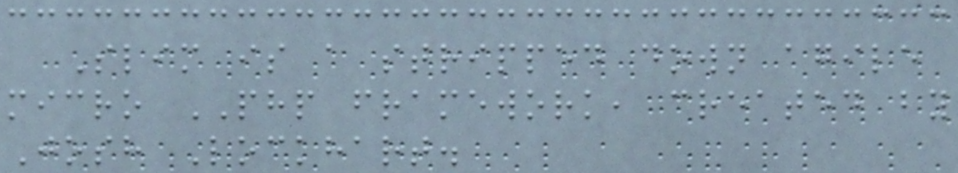Slim is a stripped down agile
micro PHP framework, created by
Josh Lockhart.
